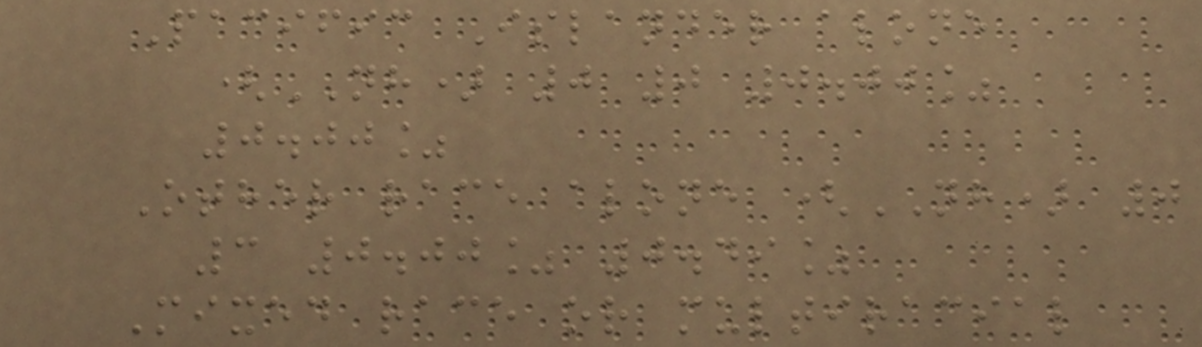Pacific Islander alone
(NH) 0 0 0.00%
0.00%
Other race alone (NH) 0
3 0.00% 0.49%
Mixed race or multiracial
